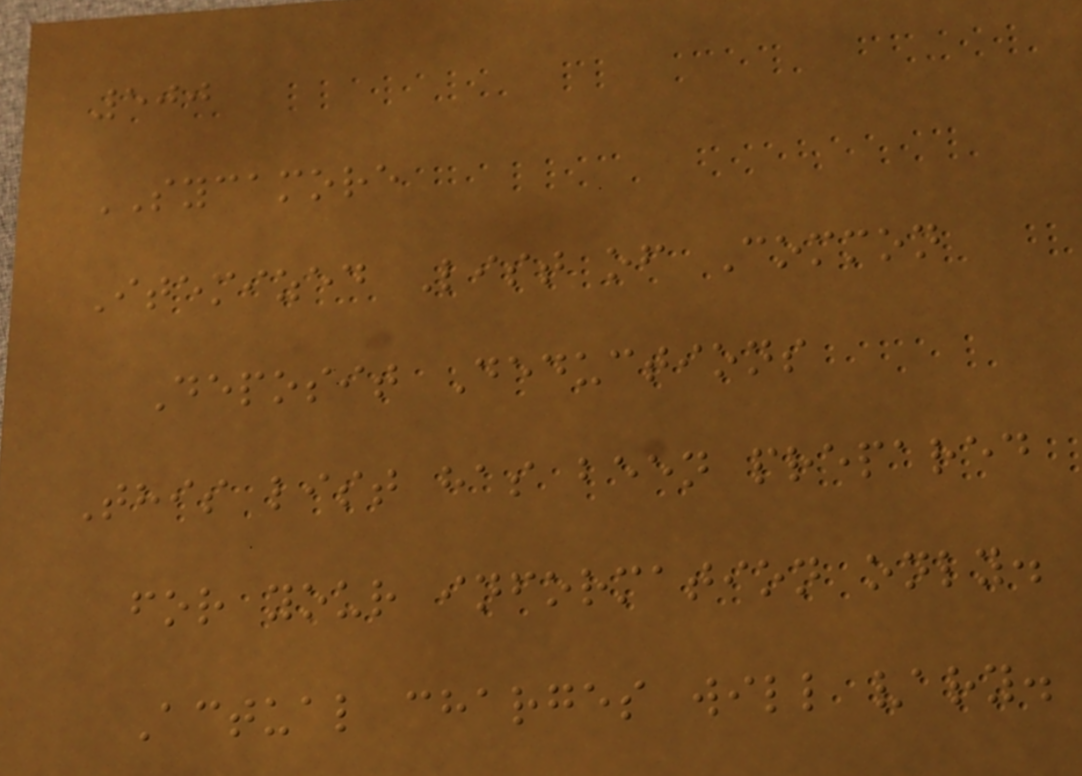500
SYCAMORE
Itemized List of Common
Deposit Deductions
This list has been prepared
for your information only.
Actual charges will vary.
